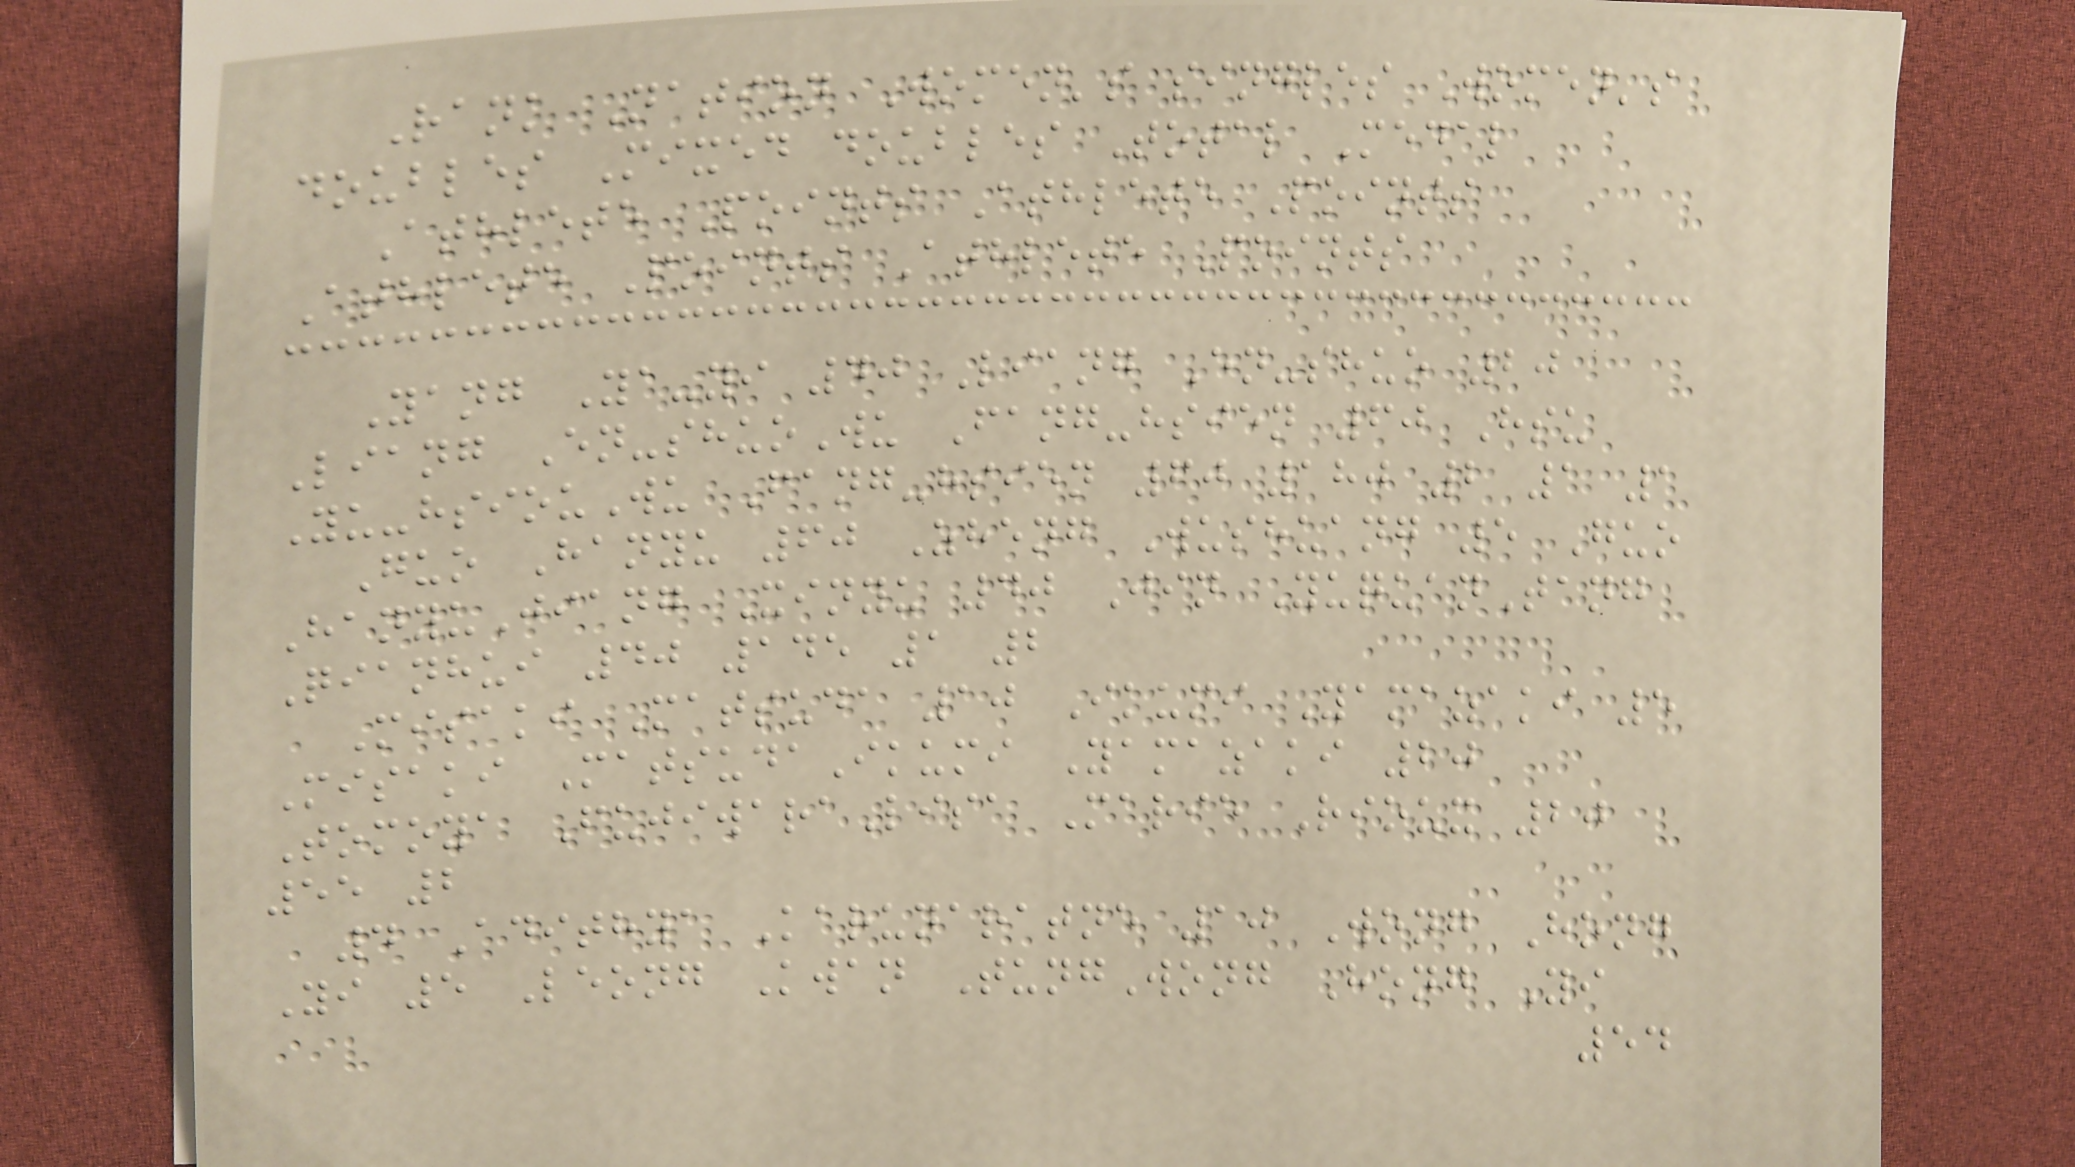Rank Nation Women's singles Women's
doubles Mixed doubles Total Medal
Athlete Points Athlete Points
Athlete Points Athlete Points
Yang Ya-yi 40 Liang En-shuo 20
Liang En-shuoWu Fang-hsien 60 Hsu
Yu-hsiouWu Fang-hsien 60 180 2 1 1
Guo Hanyu 60 Zheng Wushuang 5 Guo
HanyuJiang Xinyu 40 Jin YuquanTang
Qianhui 40 145 1 2
Misaki Matsuda 10 Ikumi Yamazaki 5
Misaki MatsudaIkumi Yamazaki 20
Tomoya FujiwaraLisa Marie Rioux 20
55 2
4 Adithya Karunaratne 10 Wong Hong
Yi 5 Leong Kwan TungWong Hong Yi
54
